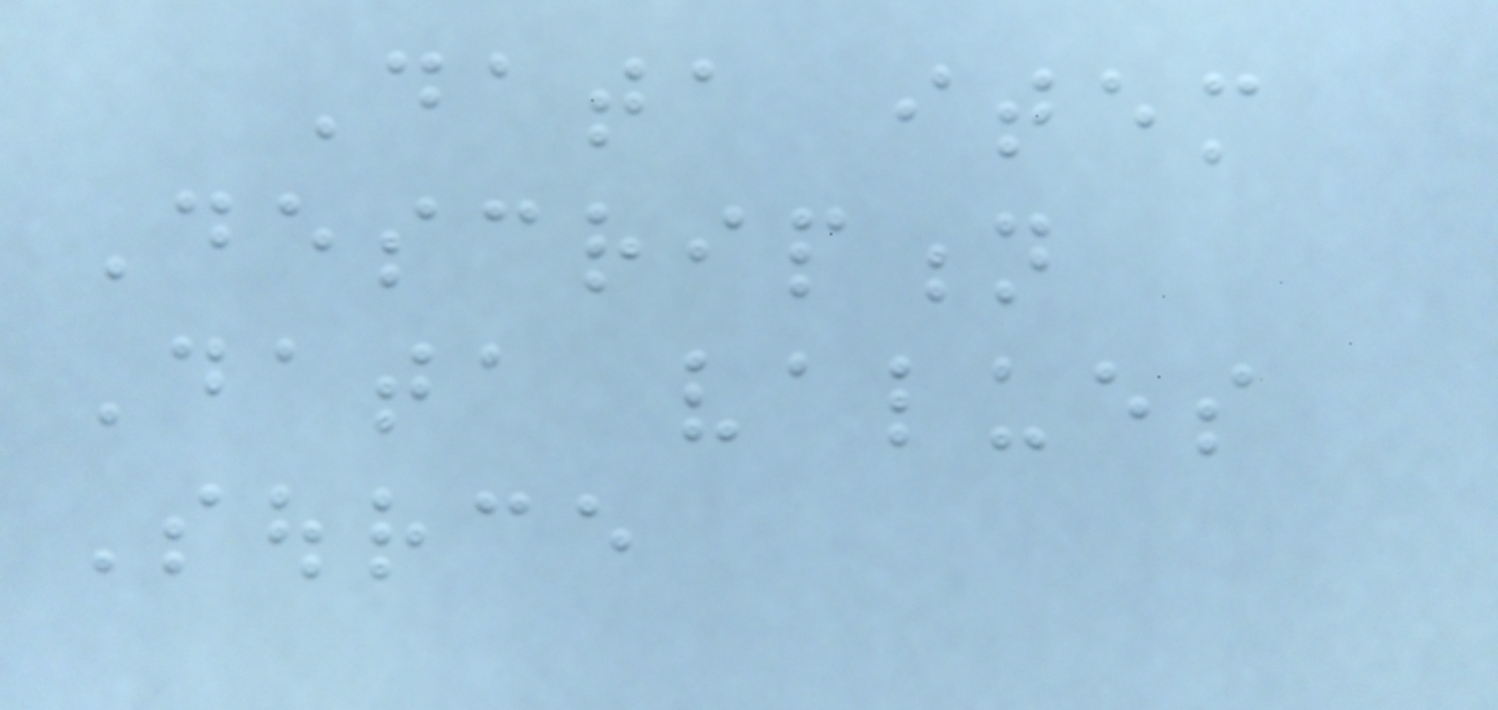Data item
Description
Data values
Source
